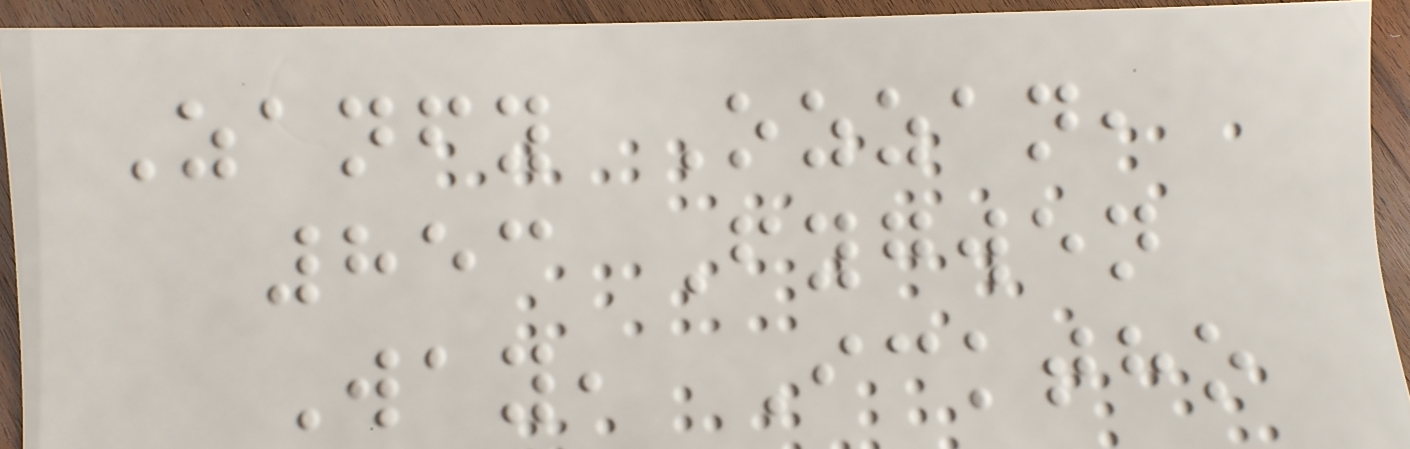Zanfy Ozzan,
853 Fygwen
Way, Icktho
